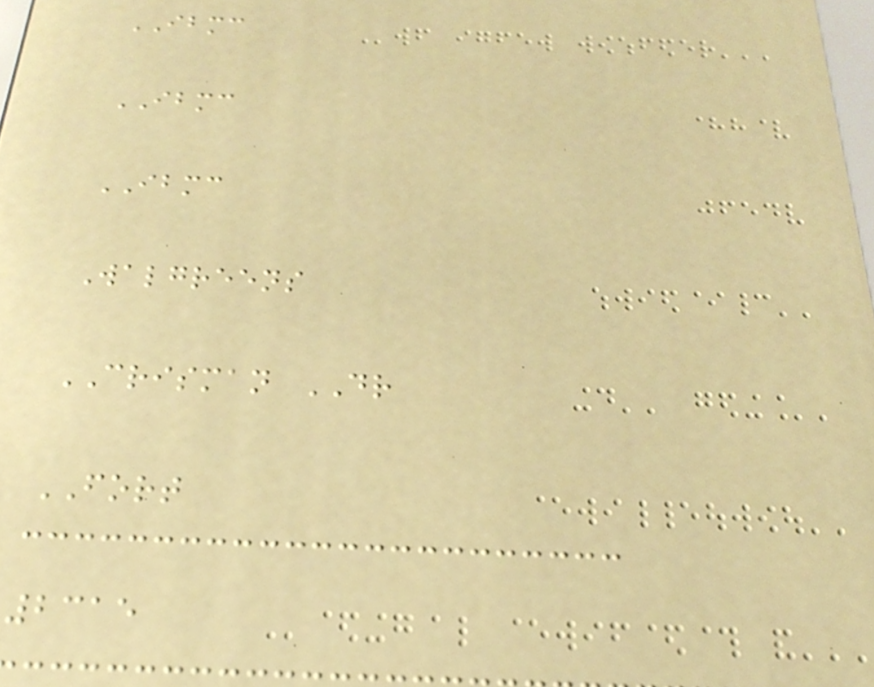IBMC
IBMC
IBMC
Walgreens
CRISMAN DR
FORT
2315
